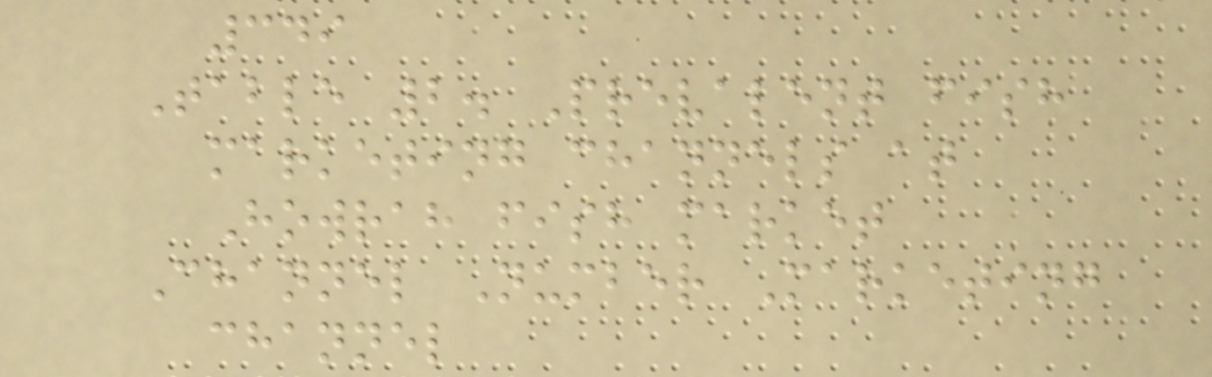349
Table 2. Prevalent fish
marketing channels at
Howrah fish market
Channel Number Marketing
channel
